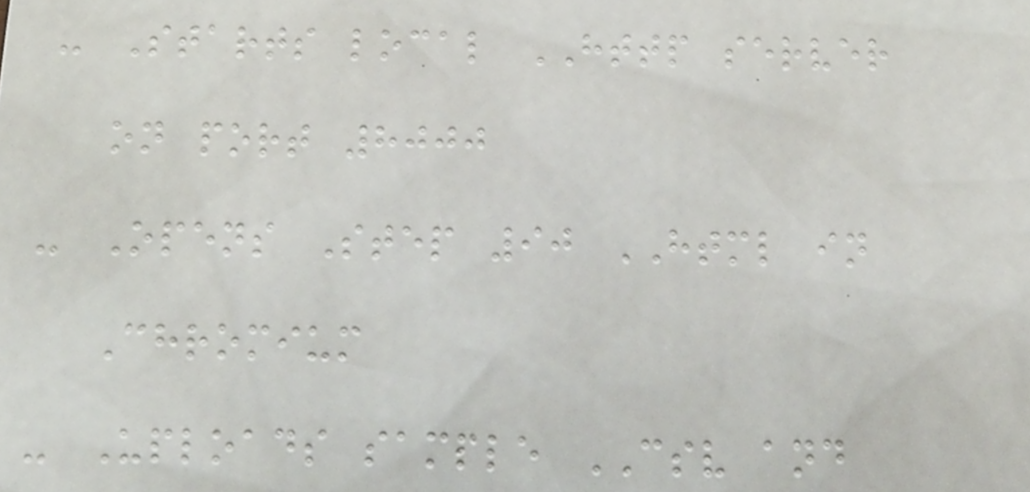- Starts local HTTP server
on port 8000
- Opens Step 90 HTML in
Chromium
- Uploads sample CSV and
